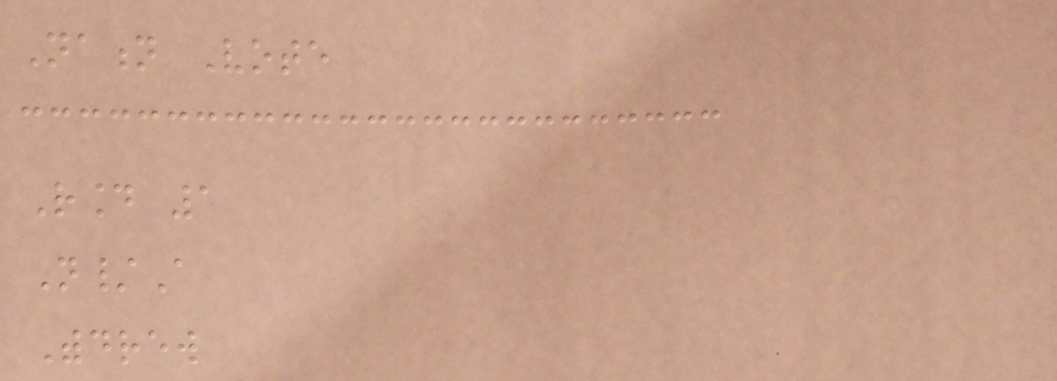Nation Vote
Round 1
N/A
Withdrew
